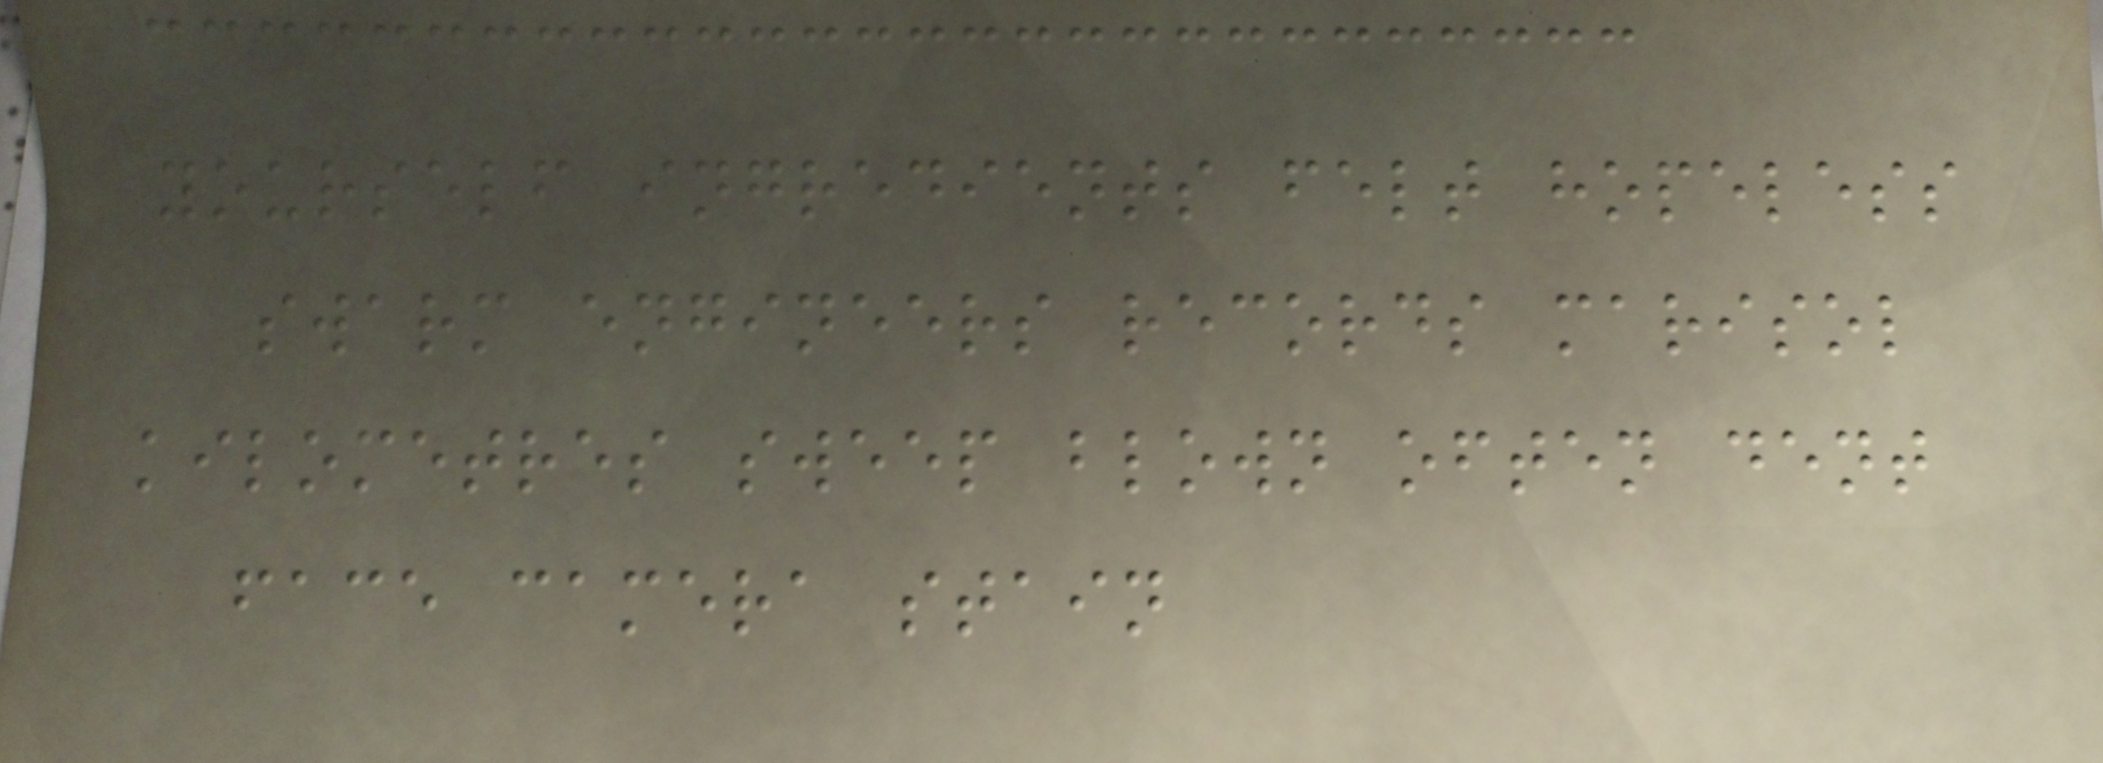yourself ingredients felt hopeless
swarm engineers records marisol
kilometres sweep blown often dent
face camera stain
